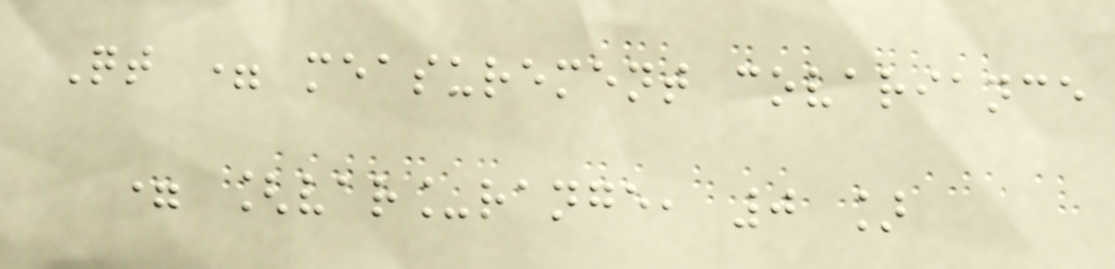Qt = measurement covariance
= [var_range, 0 ]
